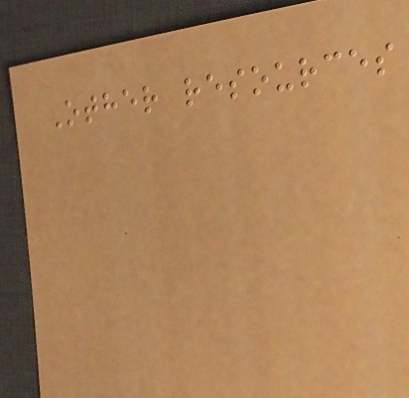Other resources
